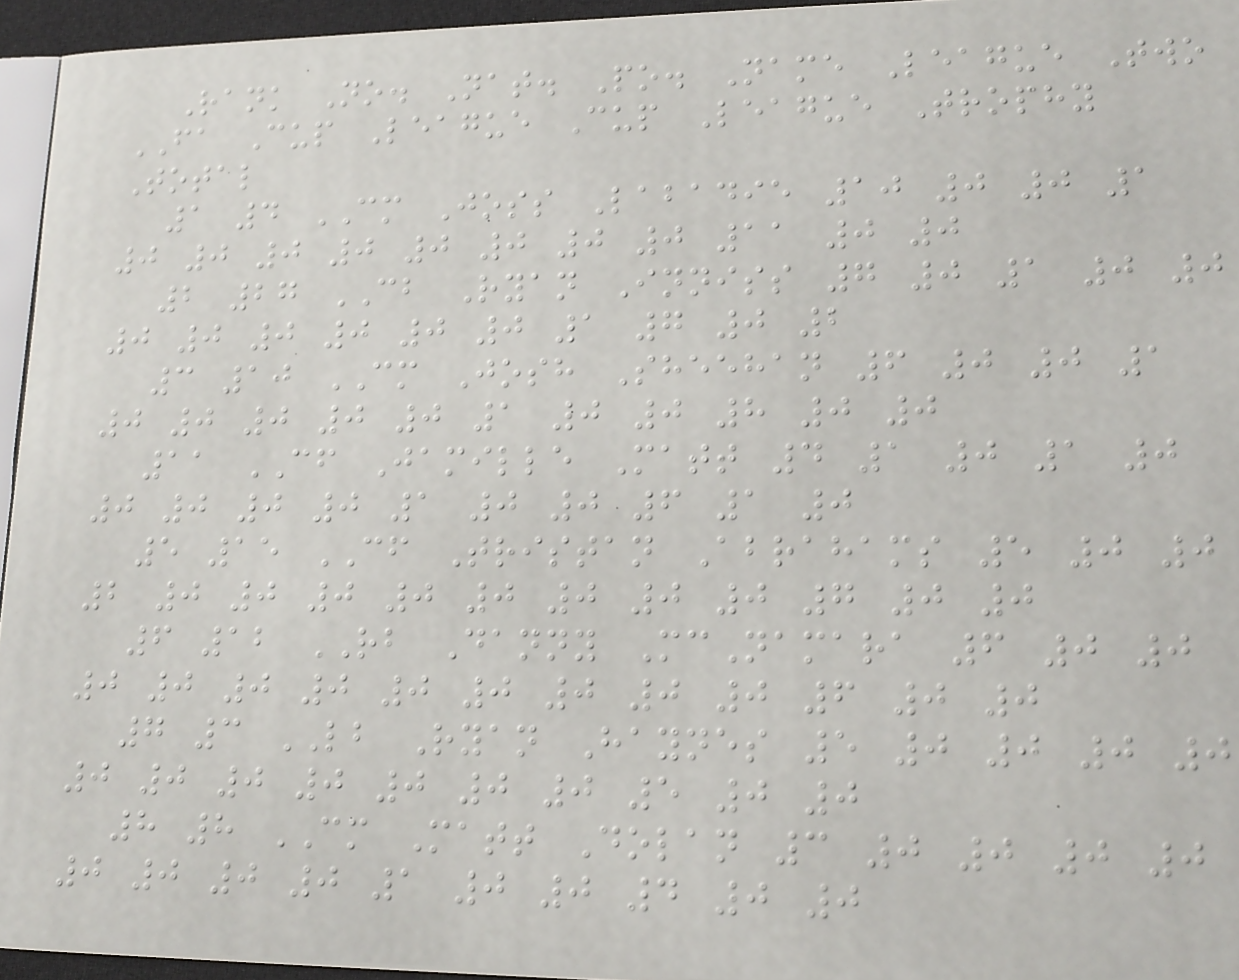Rank No. Nat. Po. Name League Two
FA Cup League Cup League Trophy
Total
1 4 CM Joss Labadie 10 0 0 1
0 0 0 0 0 0 0 0 11 0 0
2 27 CB Ryan Inniss 7 0 1 0 0
0 0 0 0 0 0 1 7 0 2
3 10 CM Josh Sheehan 6 0 0 1
0 0 0 0 0 1 0 0 8 0 0
11 CF Jamille Matt 4 1 0 1 0
0 0 0 0 1 0 0 6 1 0
5 15 CF Tristan Abrahams 5 0 0
2 0 0 0 0 0 0 0 0 7 0 0
6 12 RB Danny McNamara 6 0 0
0 0 0 0 0 0 0 0 0 6 0 0
7 3 LB Ryan Haynes 5 0 0 0 0
0 0 0 0 0 0 0 5 0 0
8 8 CM Matt Dolan 3 0 0 0 0
0 0 0 0 1 0 0 4 0 0
